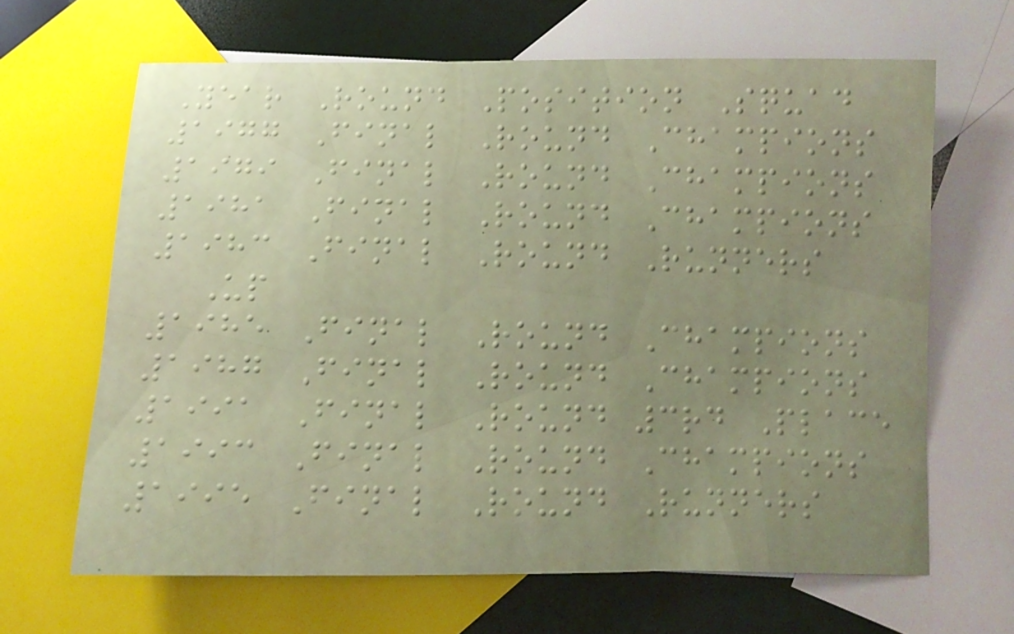Year Round Position Squad
1977 Final Round Champions
1979 Final Round Champions
1981 Final Round Champions
1983 Final Round Runners
Up
1985 Final Round Champions
1987 Final Round Champions
1991 Final Round 3rd Place
1993 Final Round Champions
1995 Final Round Runners
